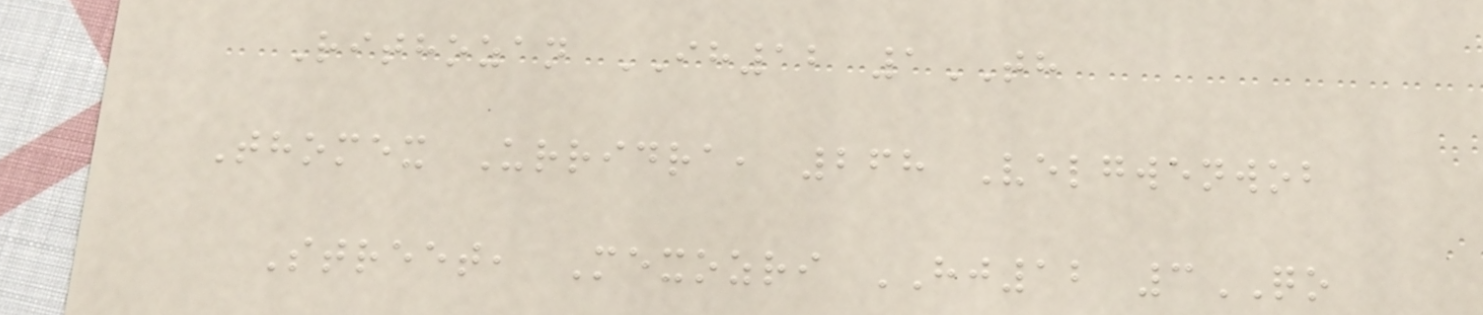Rithozan IH12 1TH
Thomex Urridra, 268 Velgwenwob
Street, Mexozri HJ12 3QO
